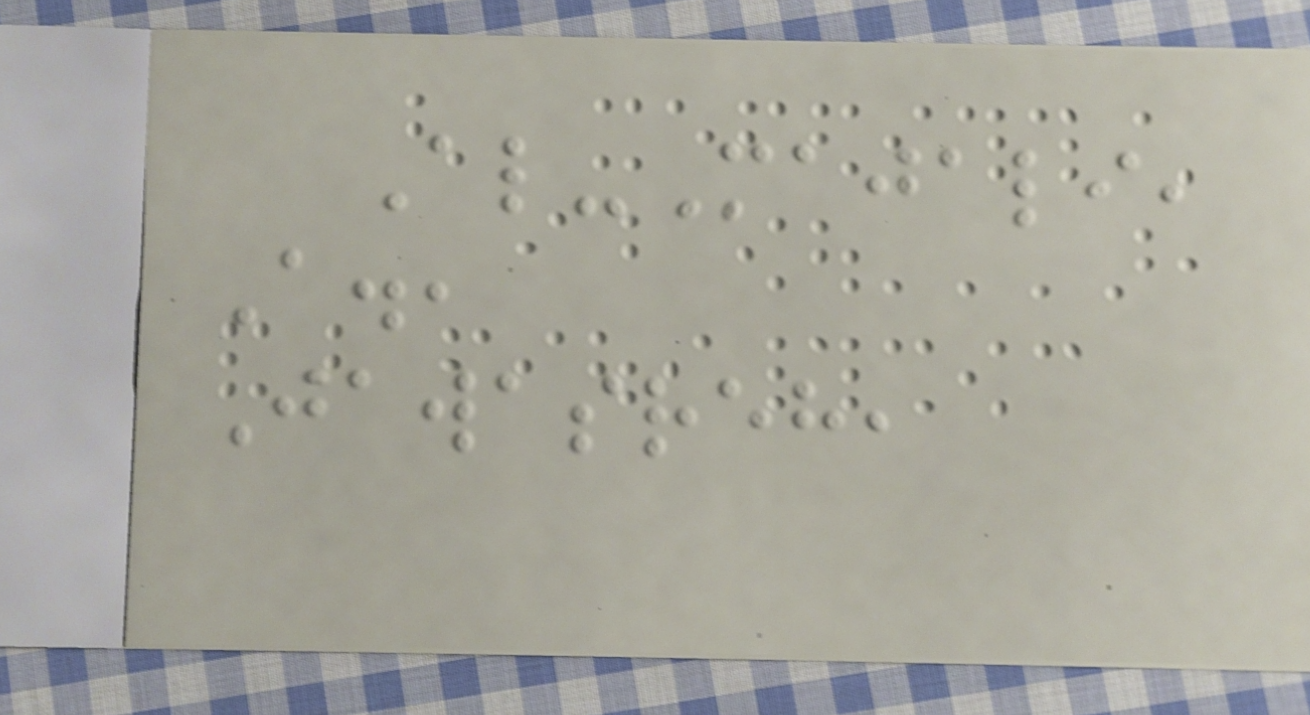Al-Majali,
A.,
Jawasreh,
